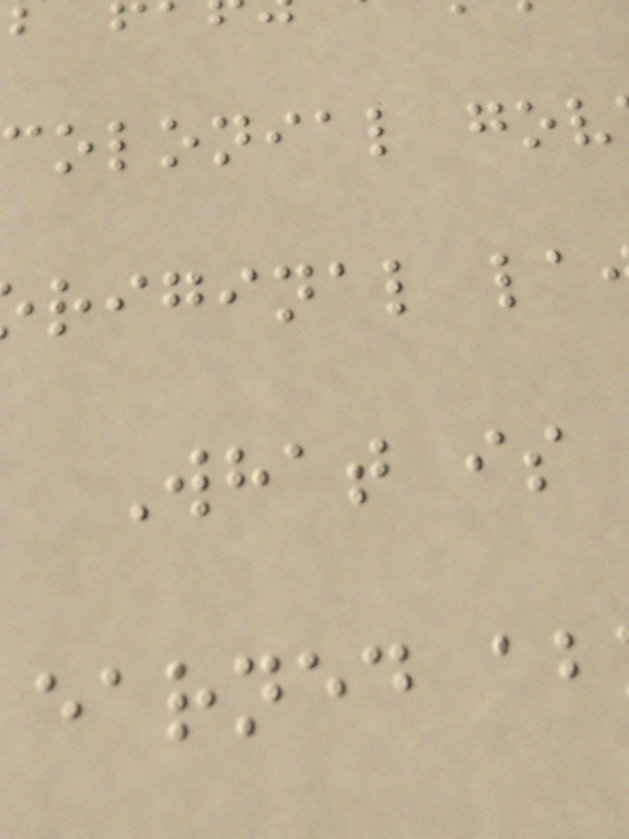colonial gov
riginal la
What is
earned ab
